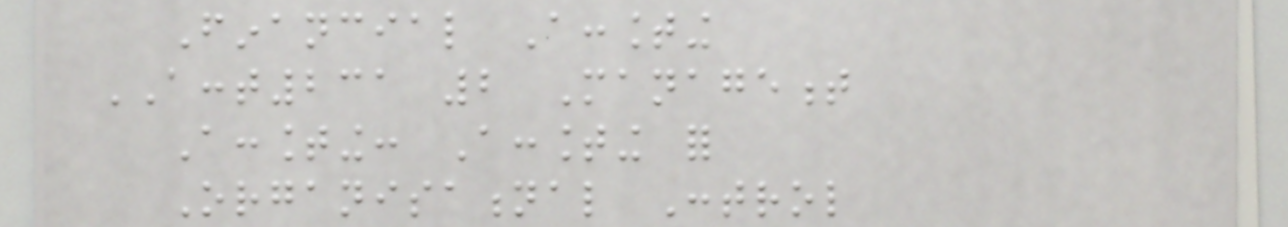Financial Accounting
ACCT231 2 Management
Accounting: Accounting for
Organisational Control
